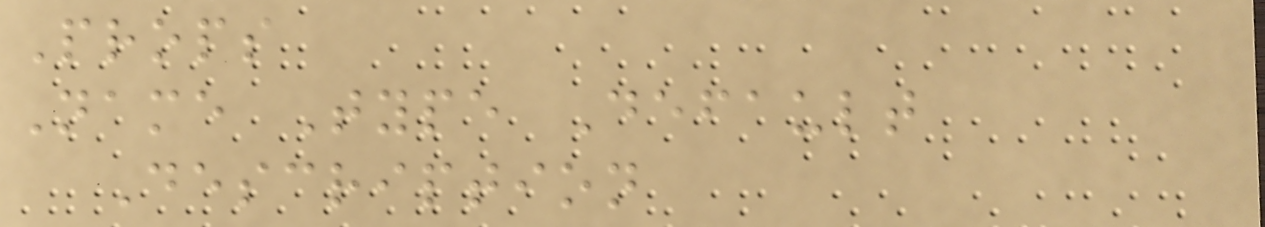Props
Name Type Default
Description
